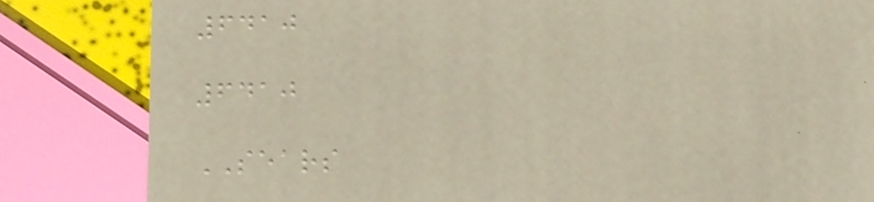6410
6410
SEARS
